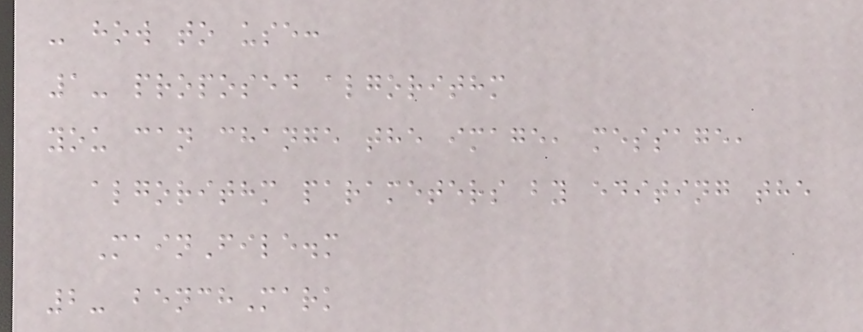- how to use:
1- proposed algorithm
you can change the image, message,
algorithm parameters by editing the
MainFile.m
2- benchMark
